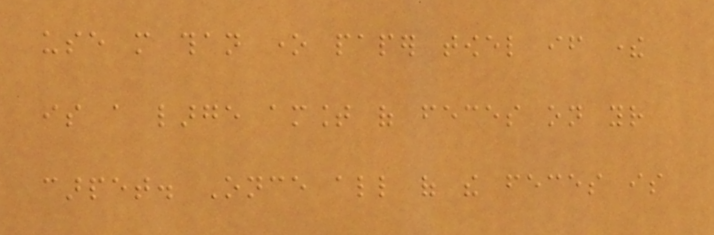use more than one paper towel if there
is a large amount of feces on your
carpet. Once all of the feces is
